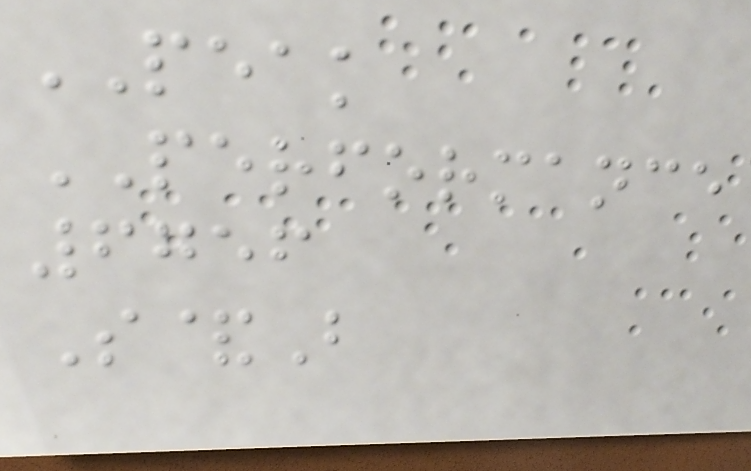PEAK
PERFORMANCE
6756
S&B
